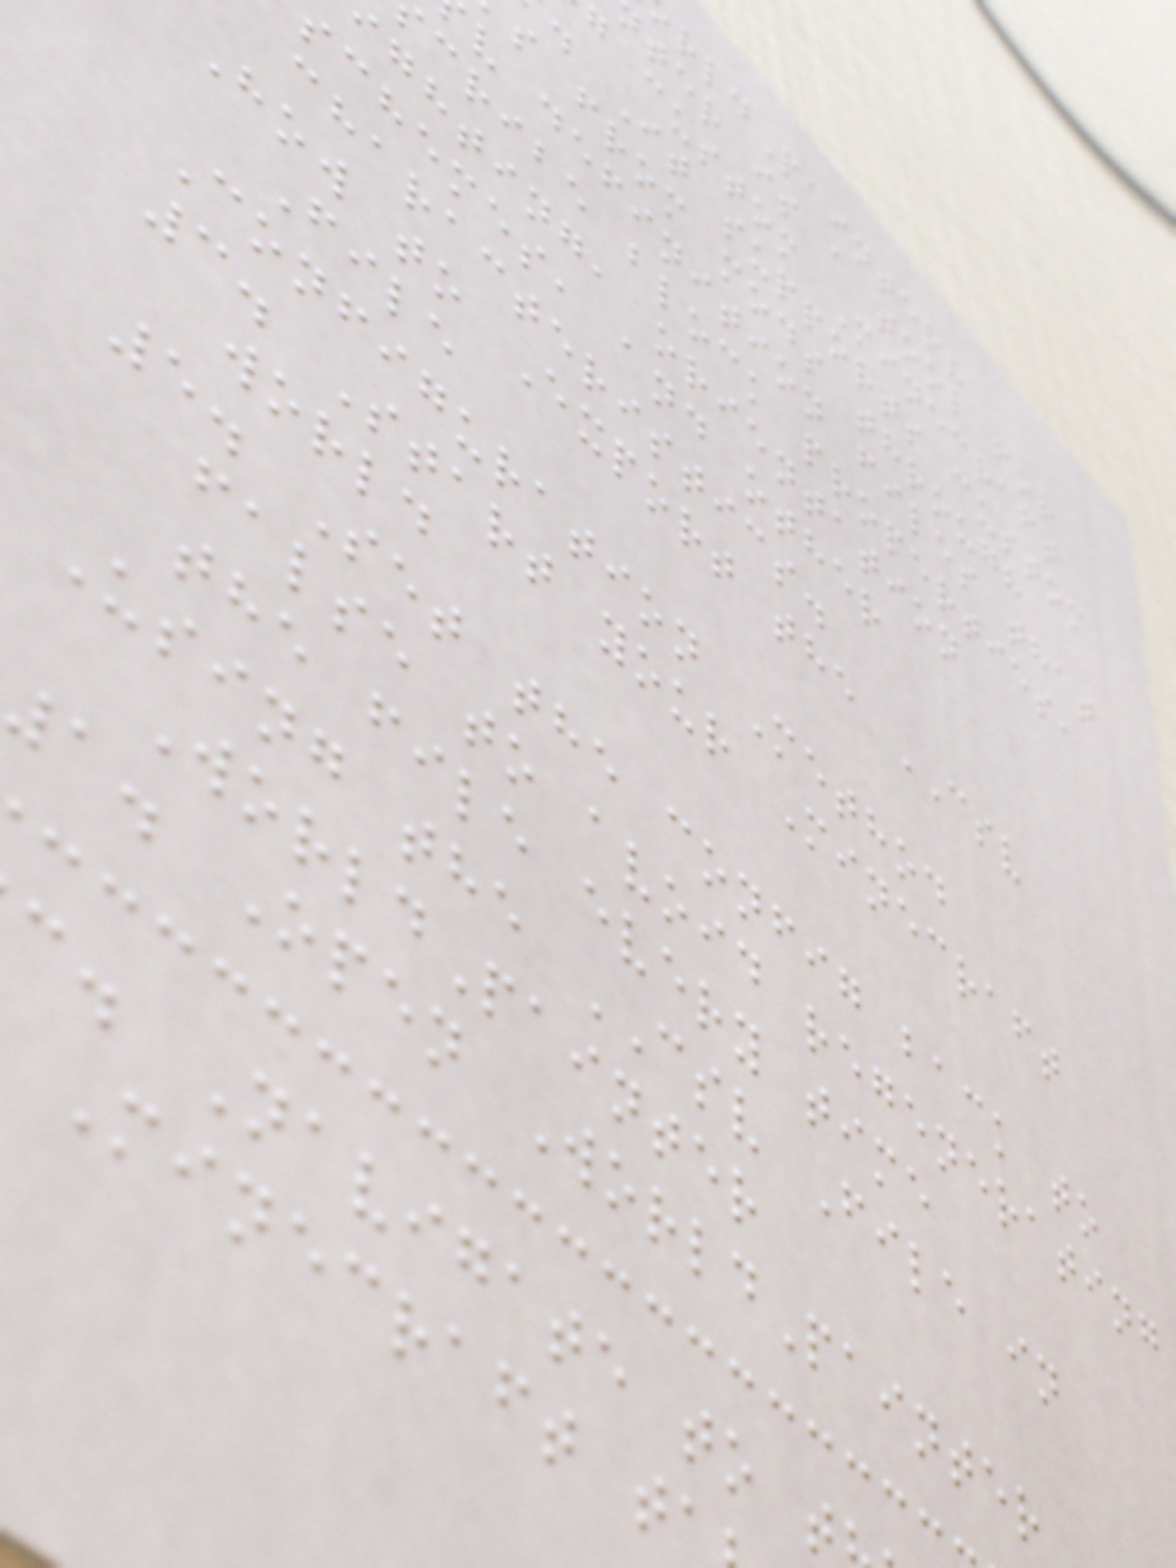rldPainter?
ter is a tool for
g custom Minecraft
. It supports custom
s from mods through
v definition files that
cribe block properties,
ghting, orientation
schemes, and other
characteristics.
How to Export the CSV
File
Configuration Method
3. Start your Minecraft
world
5. Set the config back to
false to avoid regenerating
the file every time
Using the CSV File in
WorldPainter
1. Open WorldPainter
c. Navigate to t
Minecraft t
